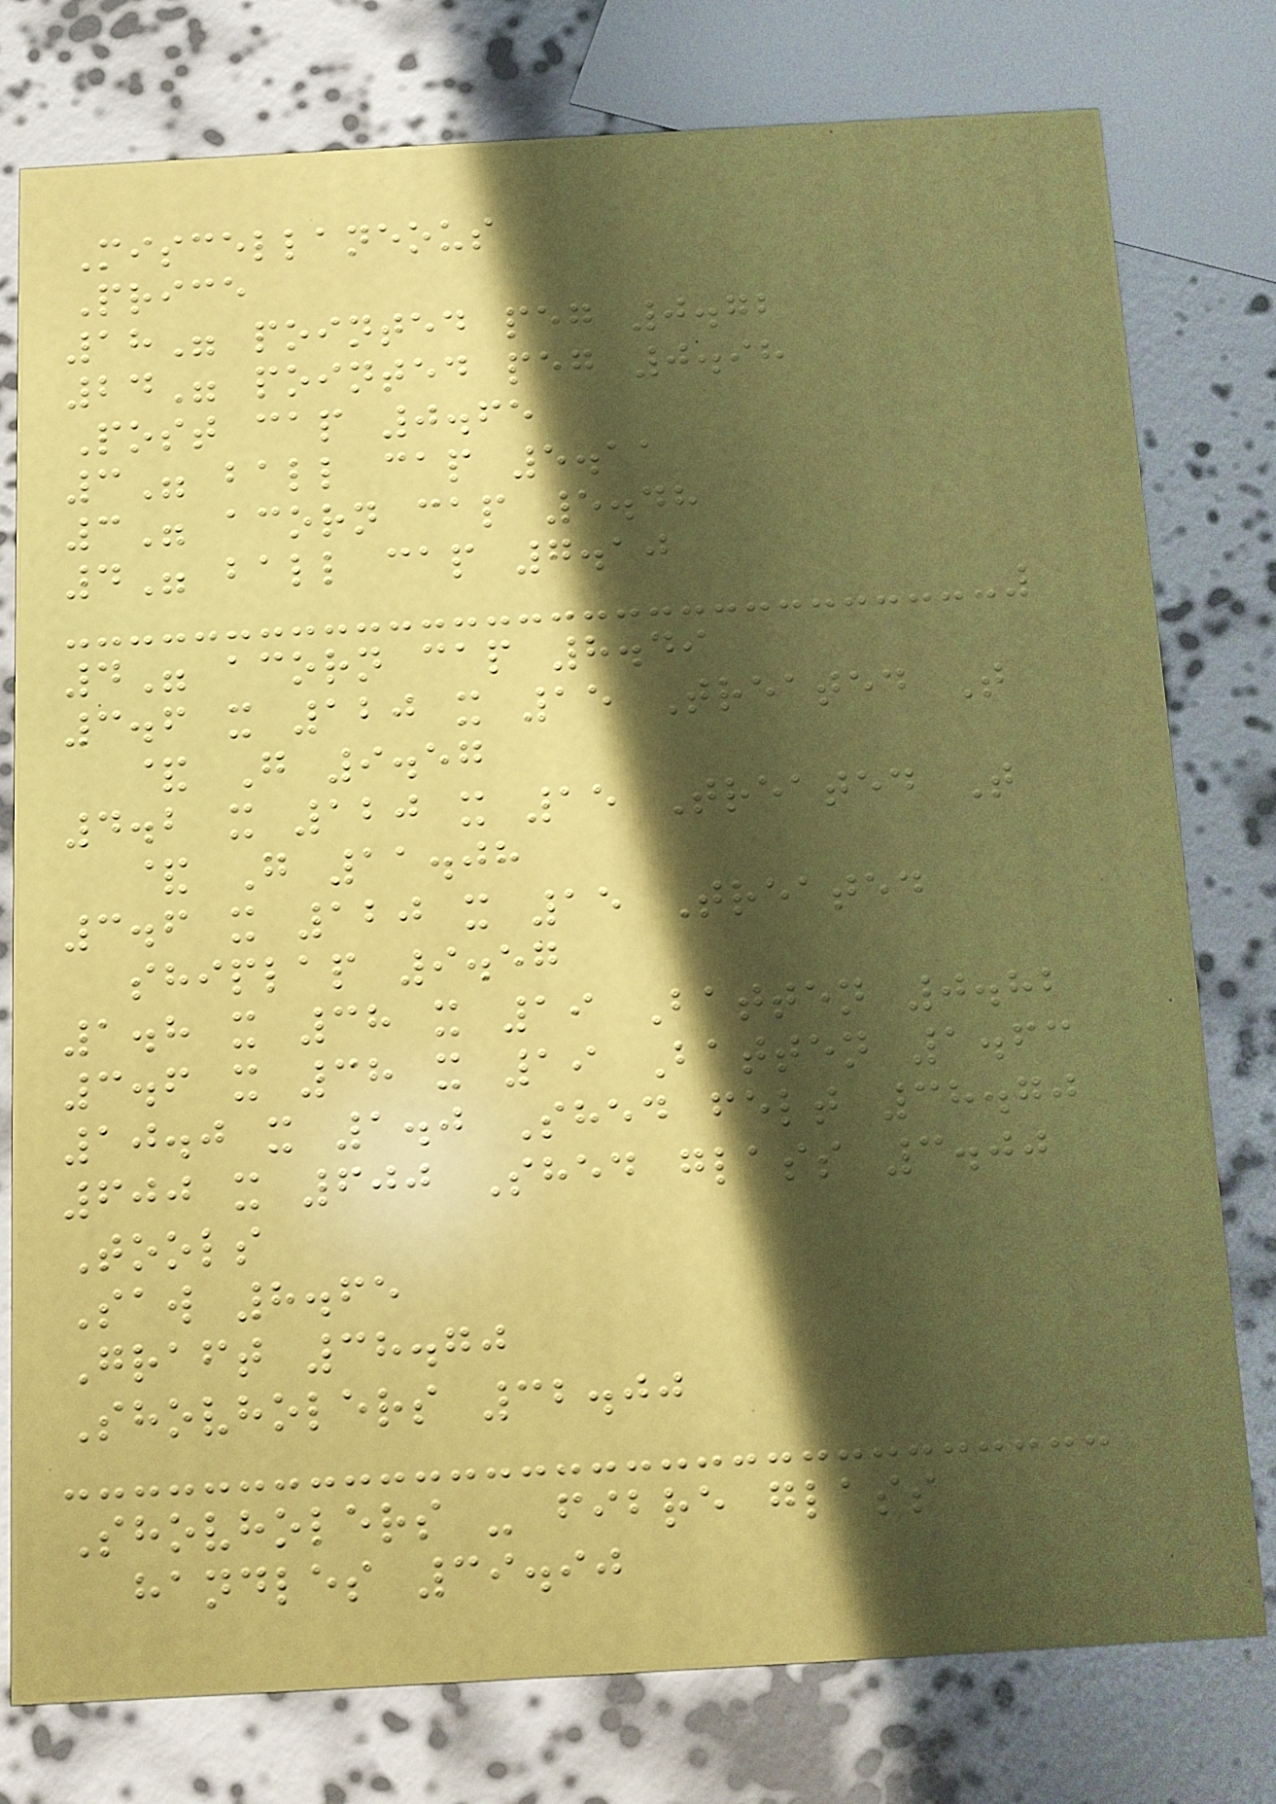Miscellaneous
Price
18" pointed peg 0.72
24" pointed peg 0.98
Post cap 0.65
3" ball cap 5.11
3" acorn cap 5.48
4" ball cap 7.10
4" acorn cap 8.49
3.6 x 120 x 15 Treated T
& G 9.57
4.2 x 120 x 15 Treated T
& G 11.08
3.6 x 120 x 15 Treated
shiplap 9.57
1.8 x 38 x 19 Batten 0.82
3.6 x 38 x 19 Batten 1.63
10.0 x 1.0 Shed felt 38.70
600 x 600 Shed glass 3.00
Tools
Saw 8.65
Graft 38.70
Shovholers 32.00
Shovholers - fibre glass
handles 39.90
